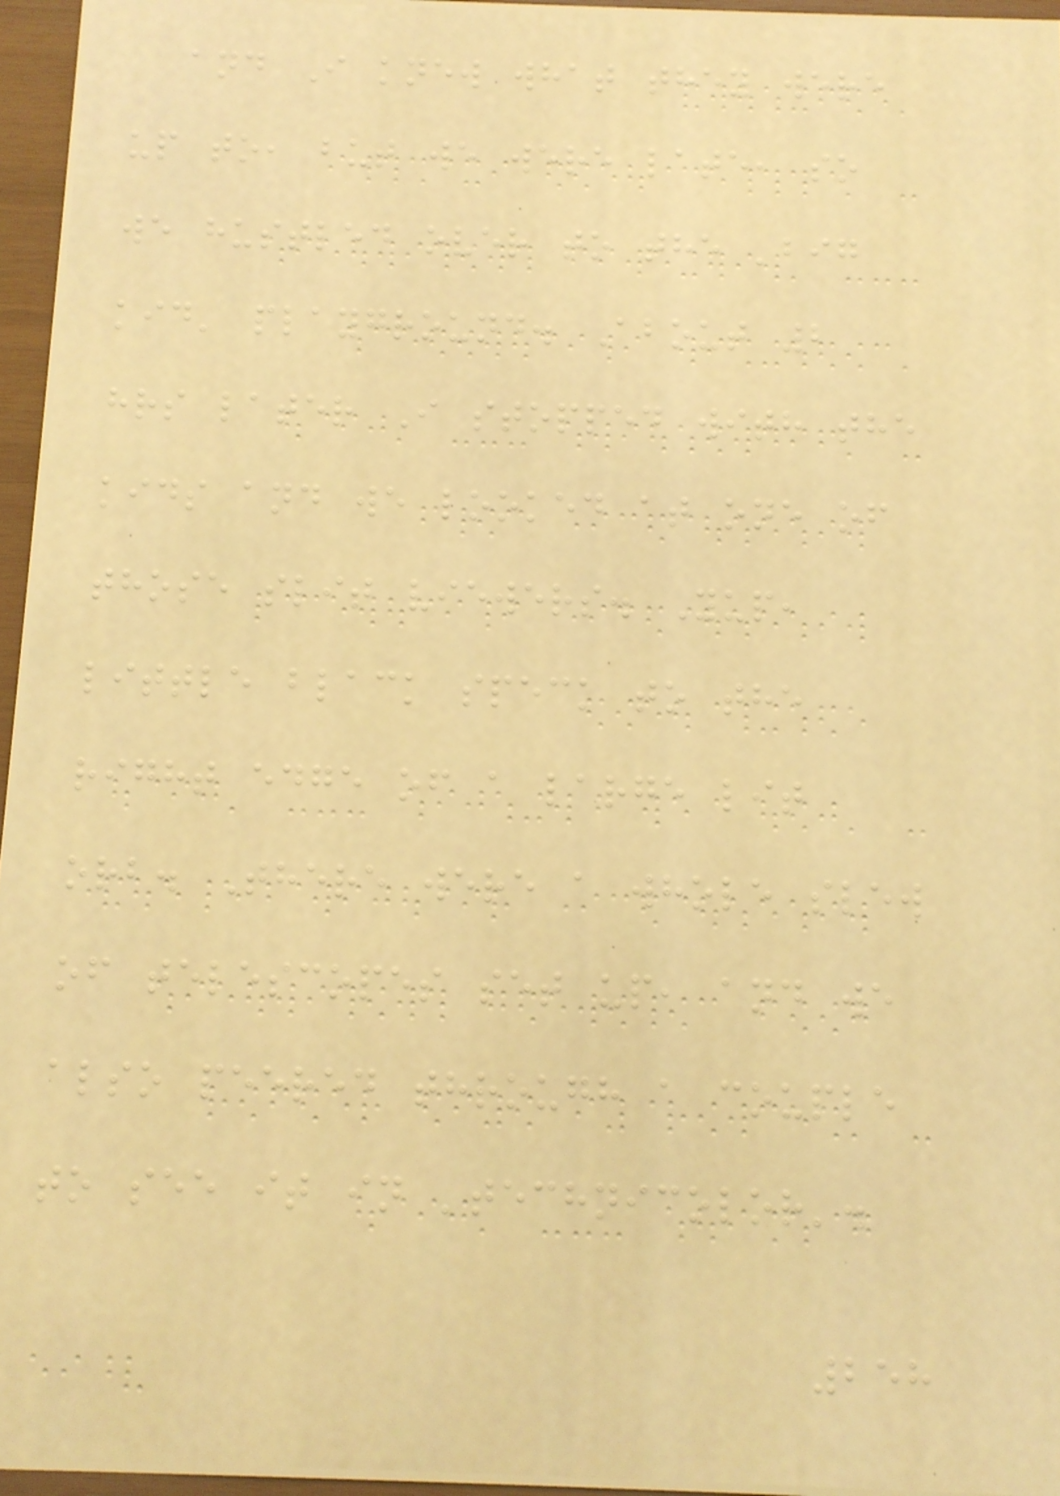and I knew what they were
up to, but we were late, so
we hustled over to the 'big
kid' playground. About 2
hrs later I stopped with the
kids and we looked at one of
those slit viewers. Yup,
little black speck to the
right edge of a large lit
orb. There were a whole slew
of telescopes set up, and we
also peered through a couple
to see it in 'technicolor'.
258
